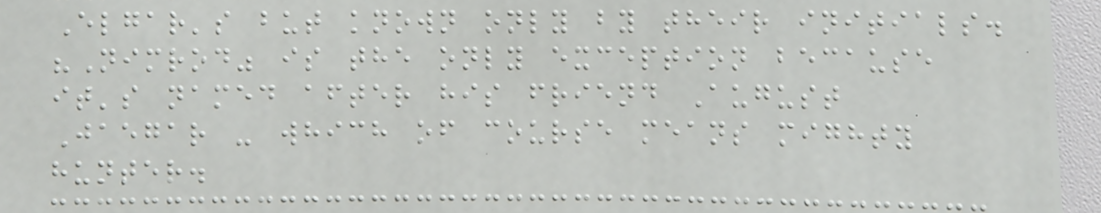Elgar's but known only by their initials.
"Nimrod" is the only exception because
it's named after his friend August
Jaegar - which of course means mighty
hunter.
